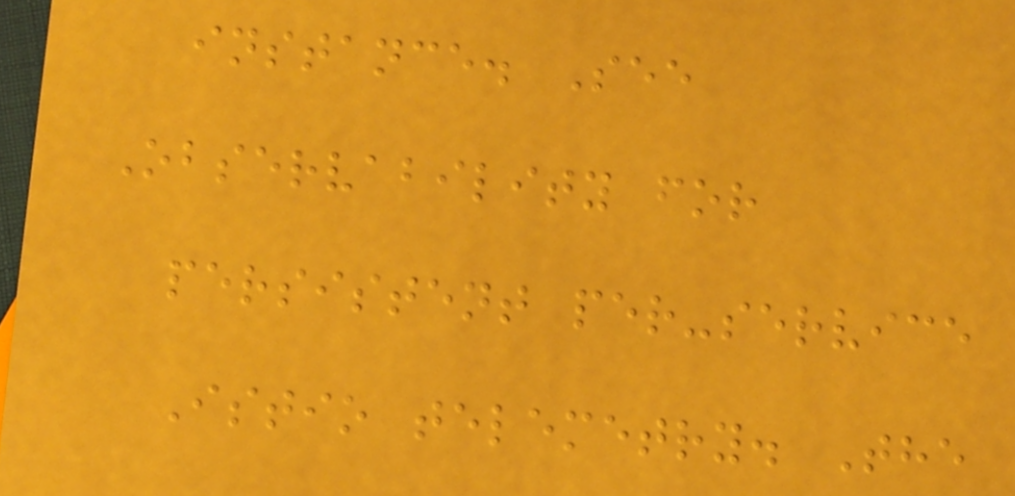instance. See
Observability for
persistent per-service
Istio telemetry. The
